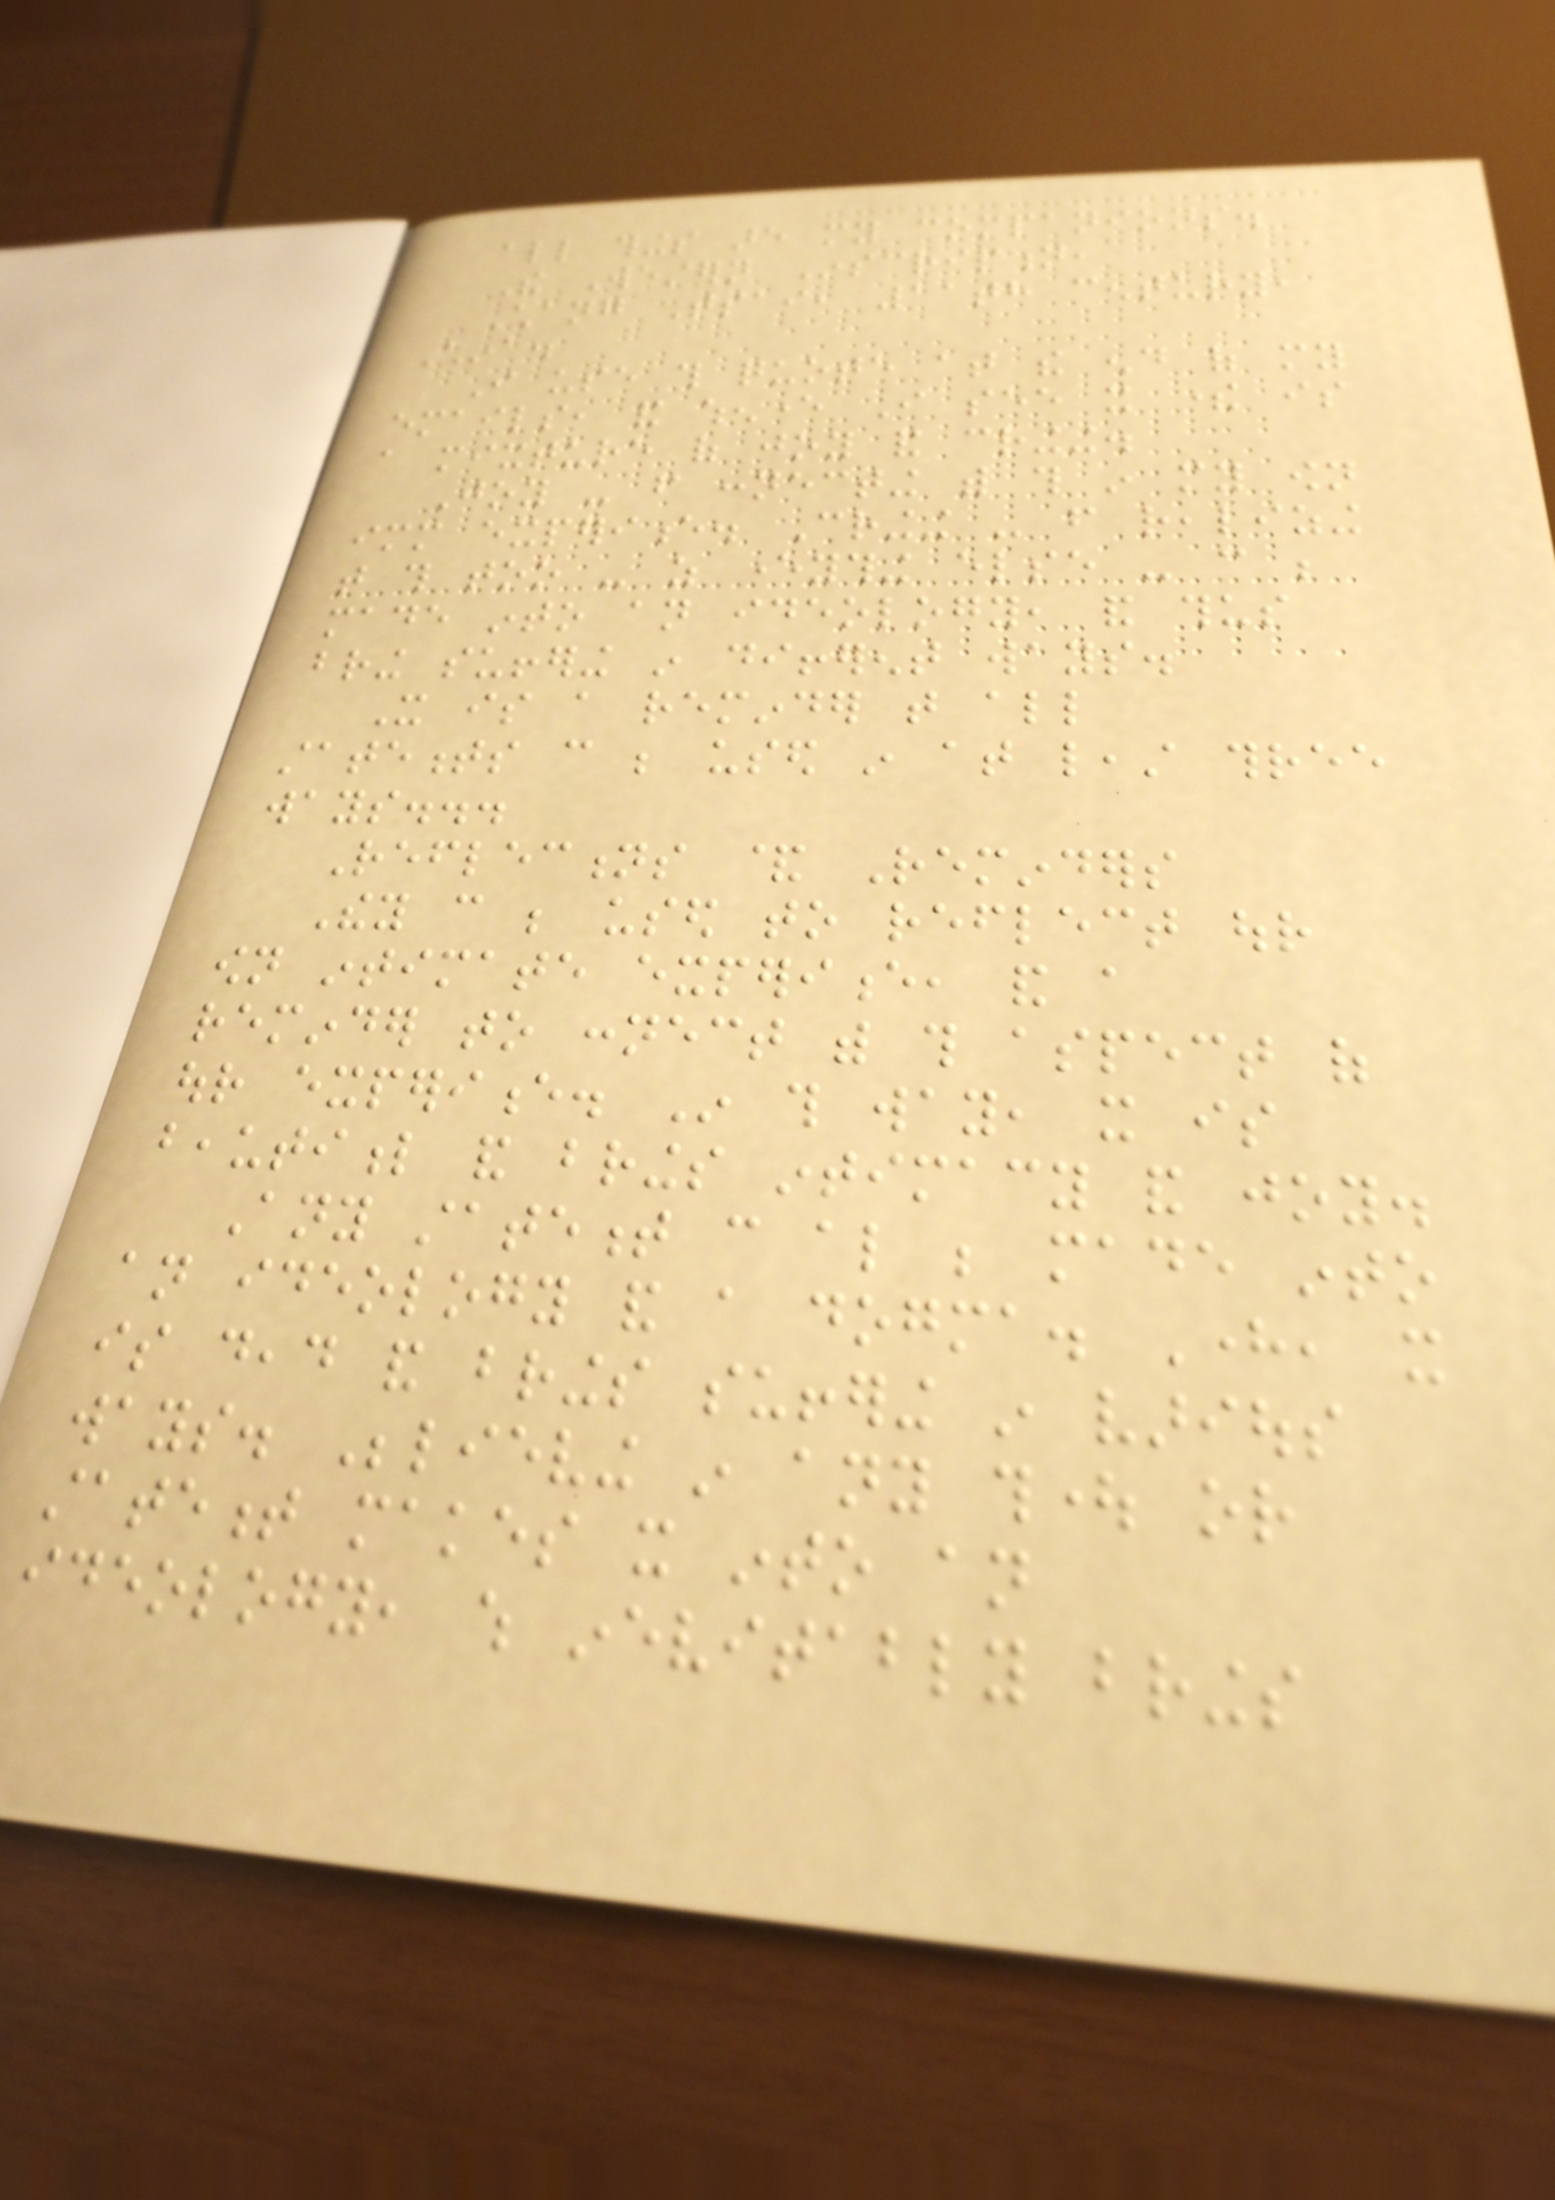all things are my companions.
The Western Inscription,
Chang Tsai, 11th century,
China.
I use this quote at the end of my
emails, and whenever I see it there is
a mixture of joy and cringing.
Joy - from connecting with this in my own
immediate experience. Cringing - from realizing
that this too - as everything else - can be
made into an ideology, and thus
bring suffering in different ways.
It is a reminder that all
statements can be used in at least three
ways...
Reflections & Reminders
They can be used to reflect our
own intimate experience, and a
reminder to connect with this aspect of
our experience. In this way, it is
beautiful and brings intimacy and joy.
Any statement can also be made into
an ideology and a dogma. Here, it
is dead and brings suffering in various
ways. Believing in any thought or
statement makes it into an
ideology, which inevitably brings
